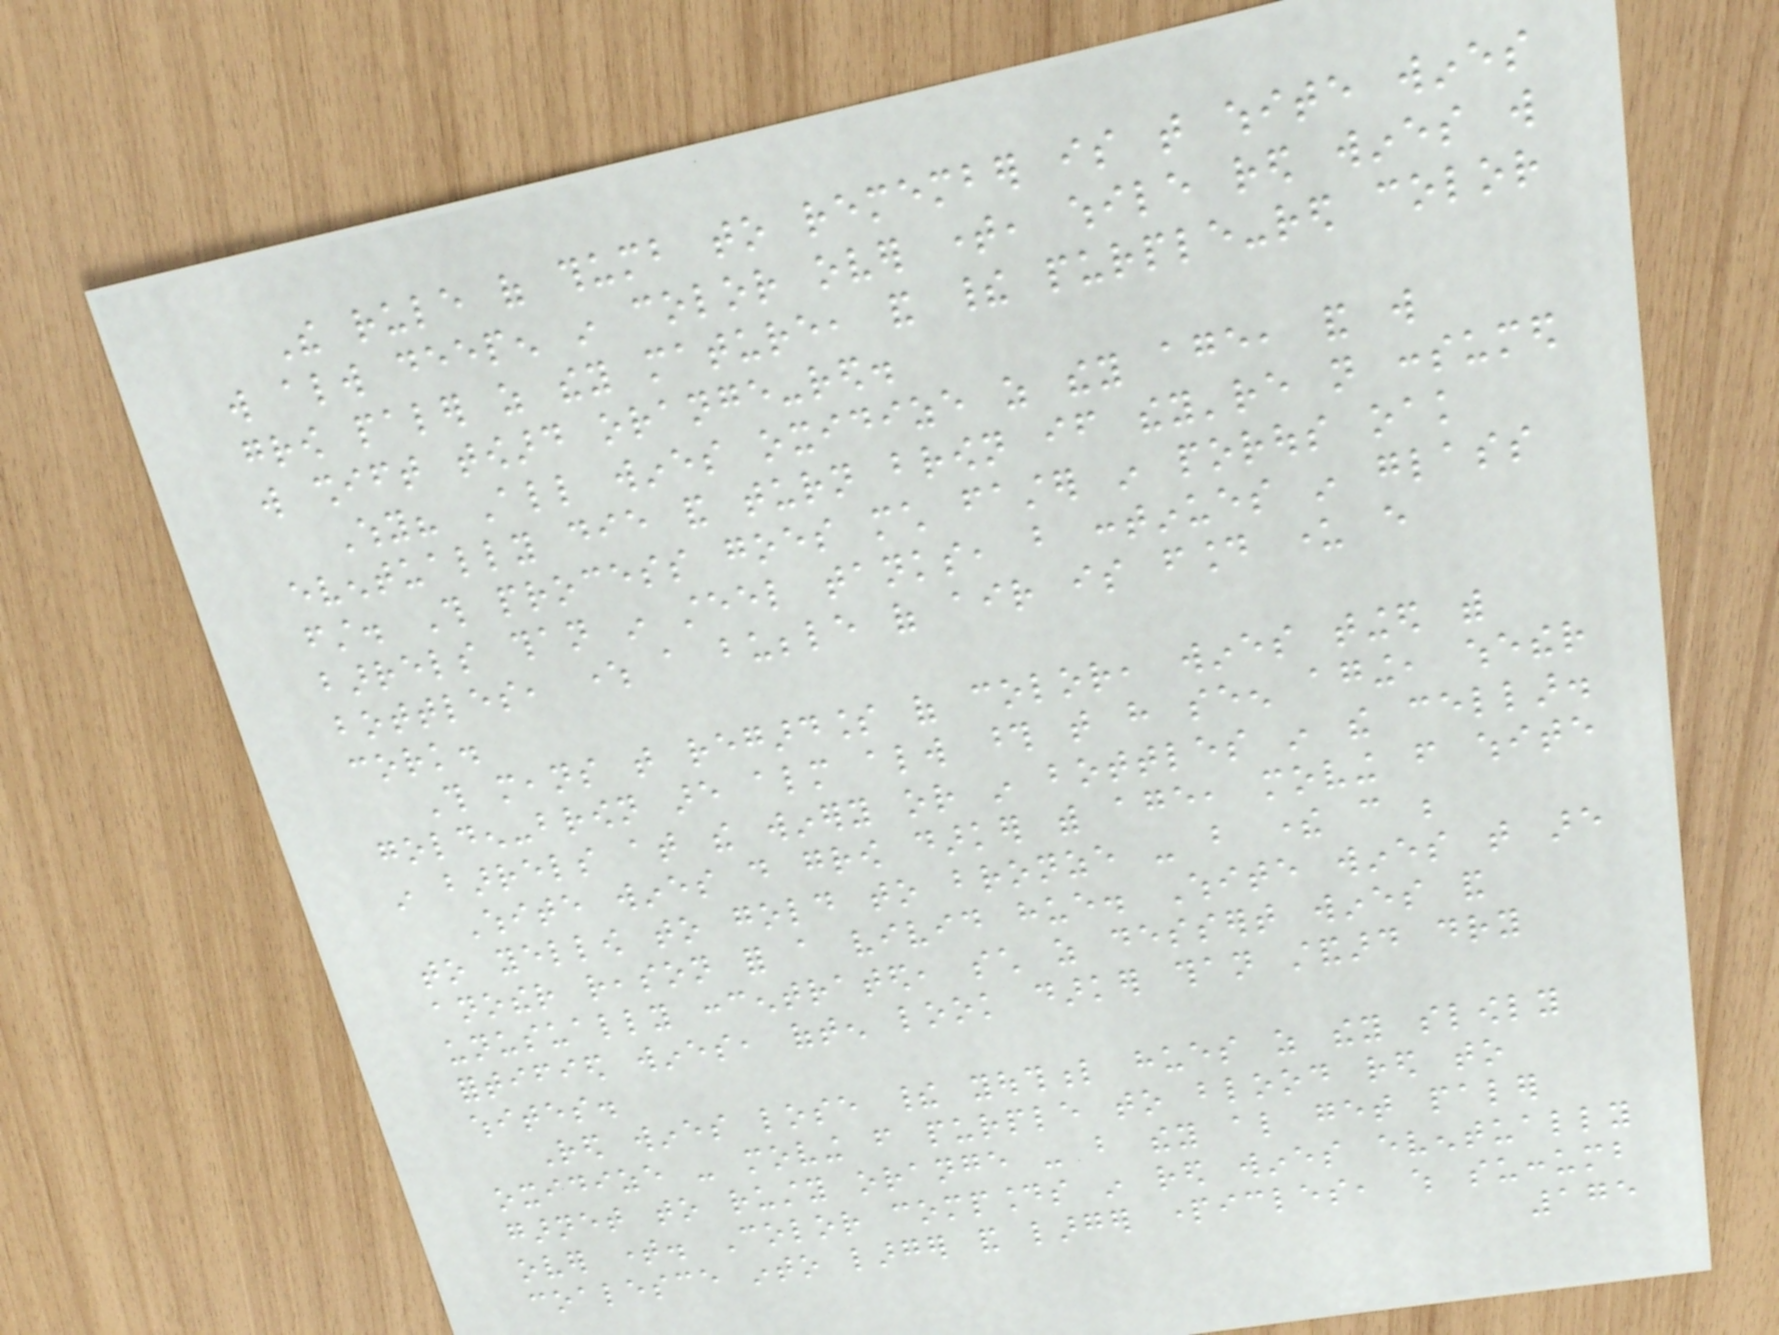The rule of thumb to remember is that white wines
will always deepen in color over time, while red wines will
grow paler as they mature, and their purple-red color
will shift toward orange-red.
Why? All wines oxidize as they age, and will
eventually die and turn brown if they're not consumed
first. This process goes much faster in porous oak
barrels than in steel tanks, but continues in glass
bottles, where a bubble of air is found under every
cork.
This means that regardless of color, wines tinged with
golden-brown are almost always those that have seen aging, whether
in barrels at the winery or in bottles in the cellar.
White wines do grow darker with age, moving from white
to yellow to gold to bronze - but there can be
another reason for a vivid hue. White wines that are
unusually concentrated, such as dessert wines and
fortified wines, often look darker than standard dry
whites.
Red wines lose their youthful hues as they slowly
oxidize - moving from purple to blood red to
garnet to rusty orange - but they also get paler
over time. Color compounds in red wines eventually
coalesce into larger and larger particles, which succumb
175
